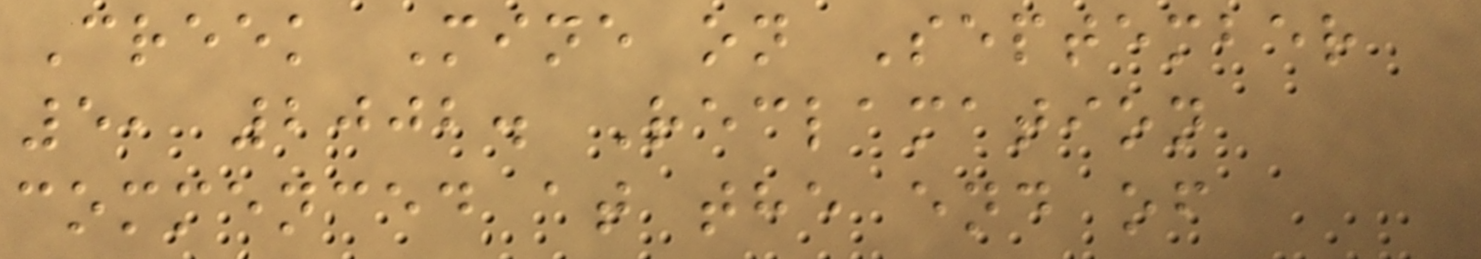Creek Mine on September
5, 2002. Reclamation
commenced at the end of
